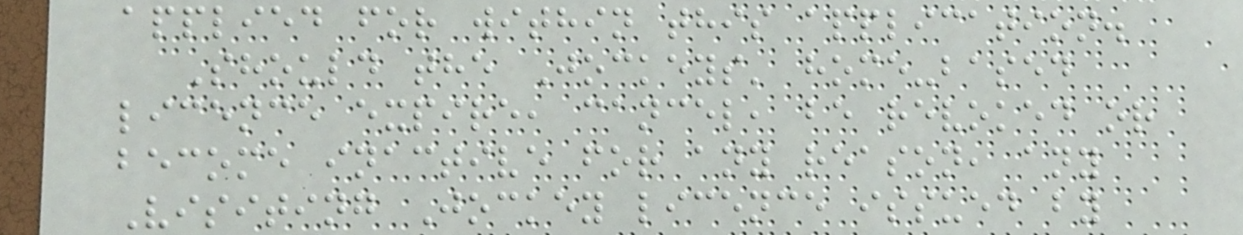applied for within this application.
Should the Jockeys' home-based
licence expire, cancel, be revoked or
become inactive for any reason, any
Visiting Jockey licence issued by
